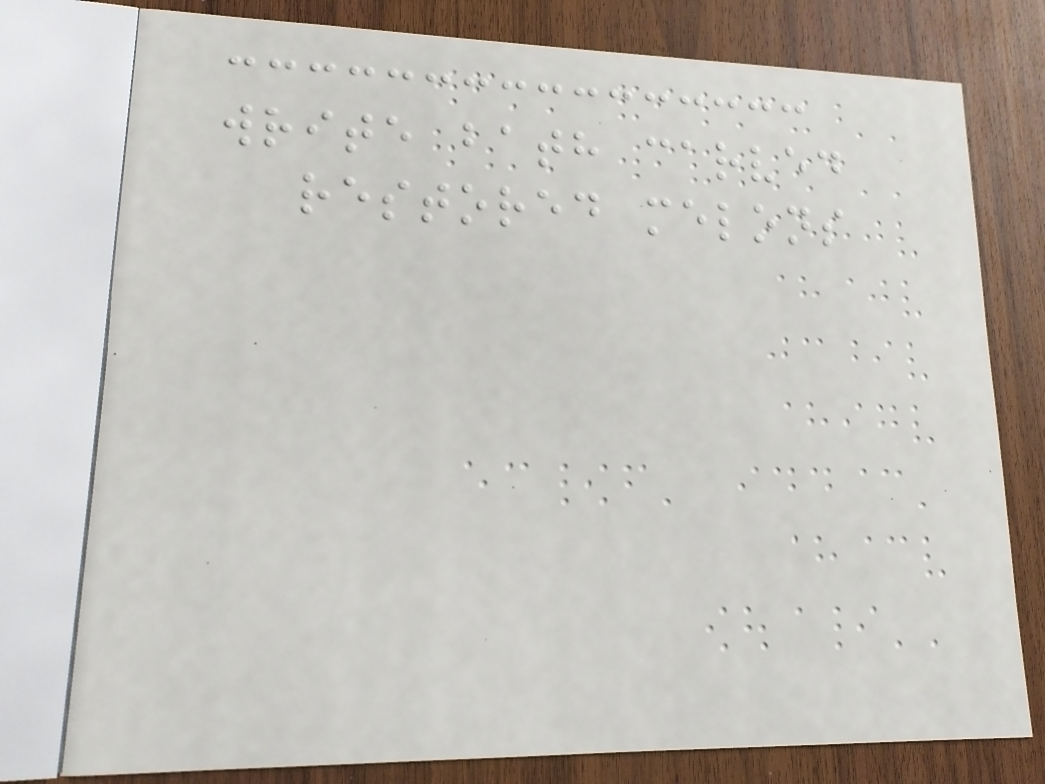write bath carved
restored melons
